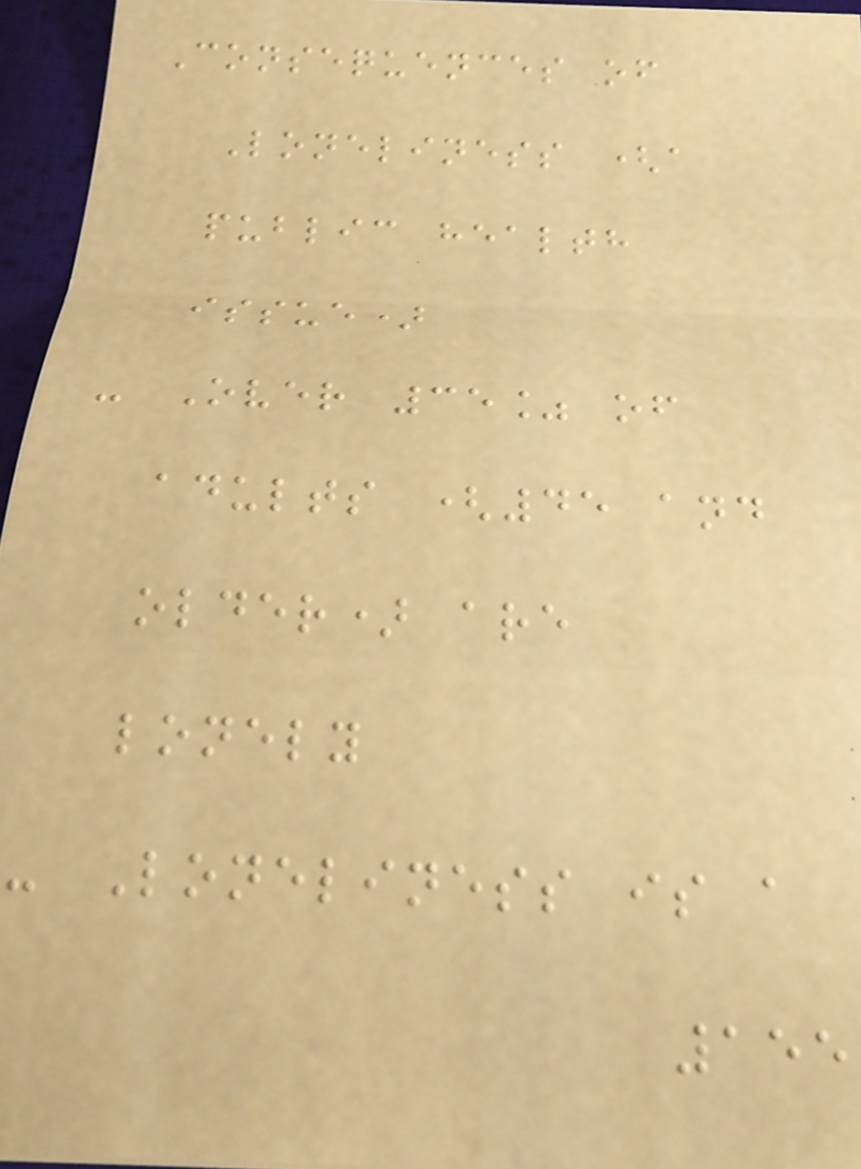Consequences of
Loneliness (a
public health
issue)
- Over 35% of
adults (45 and
older) are
lonely
- Loneliness is a
155
